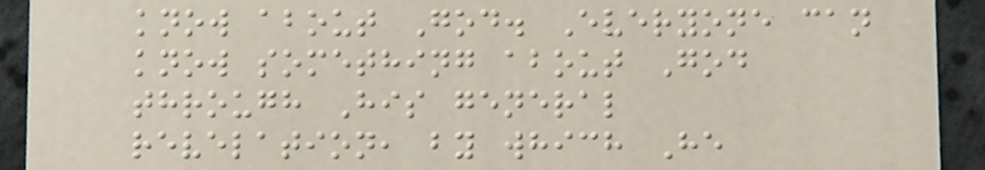know about God. Everyone can
know something about God
through His general
revelation, by which He
